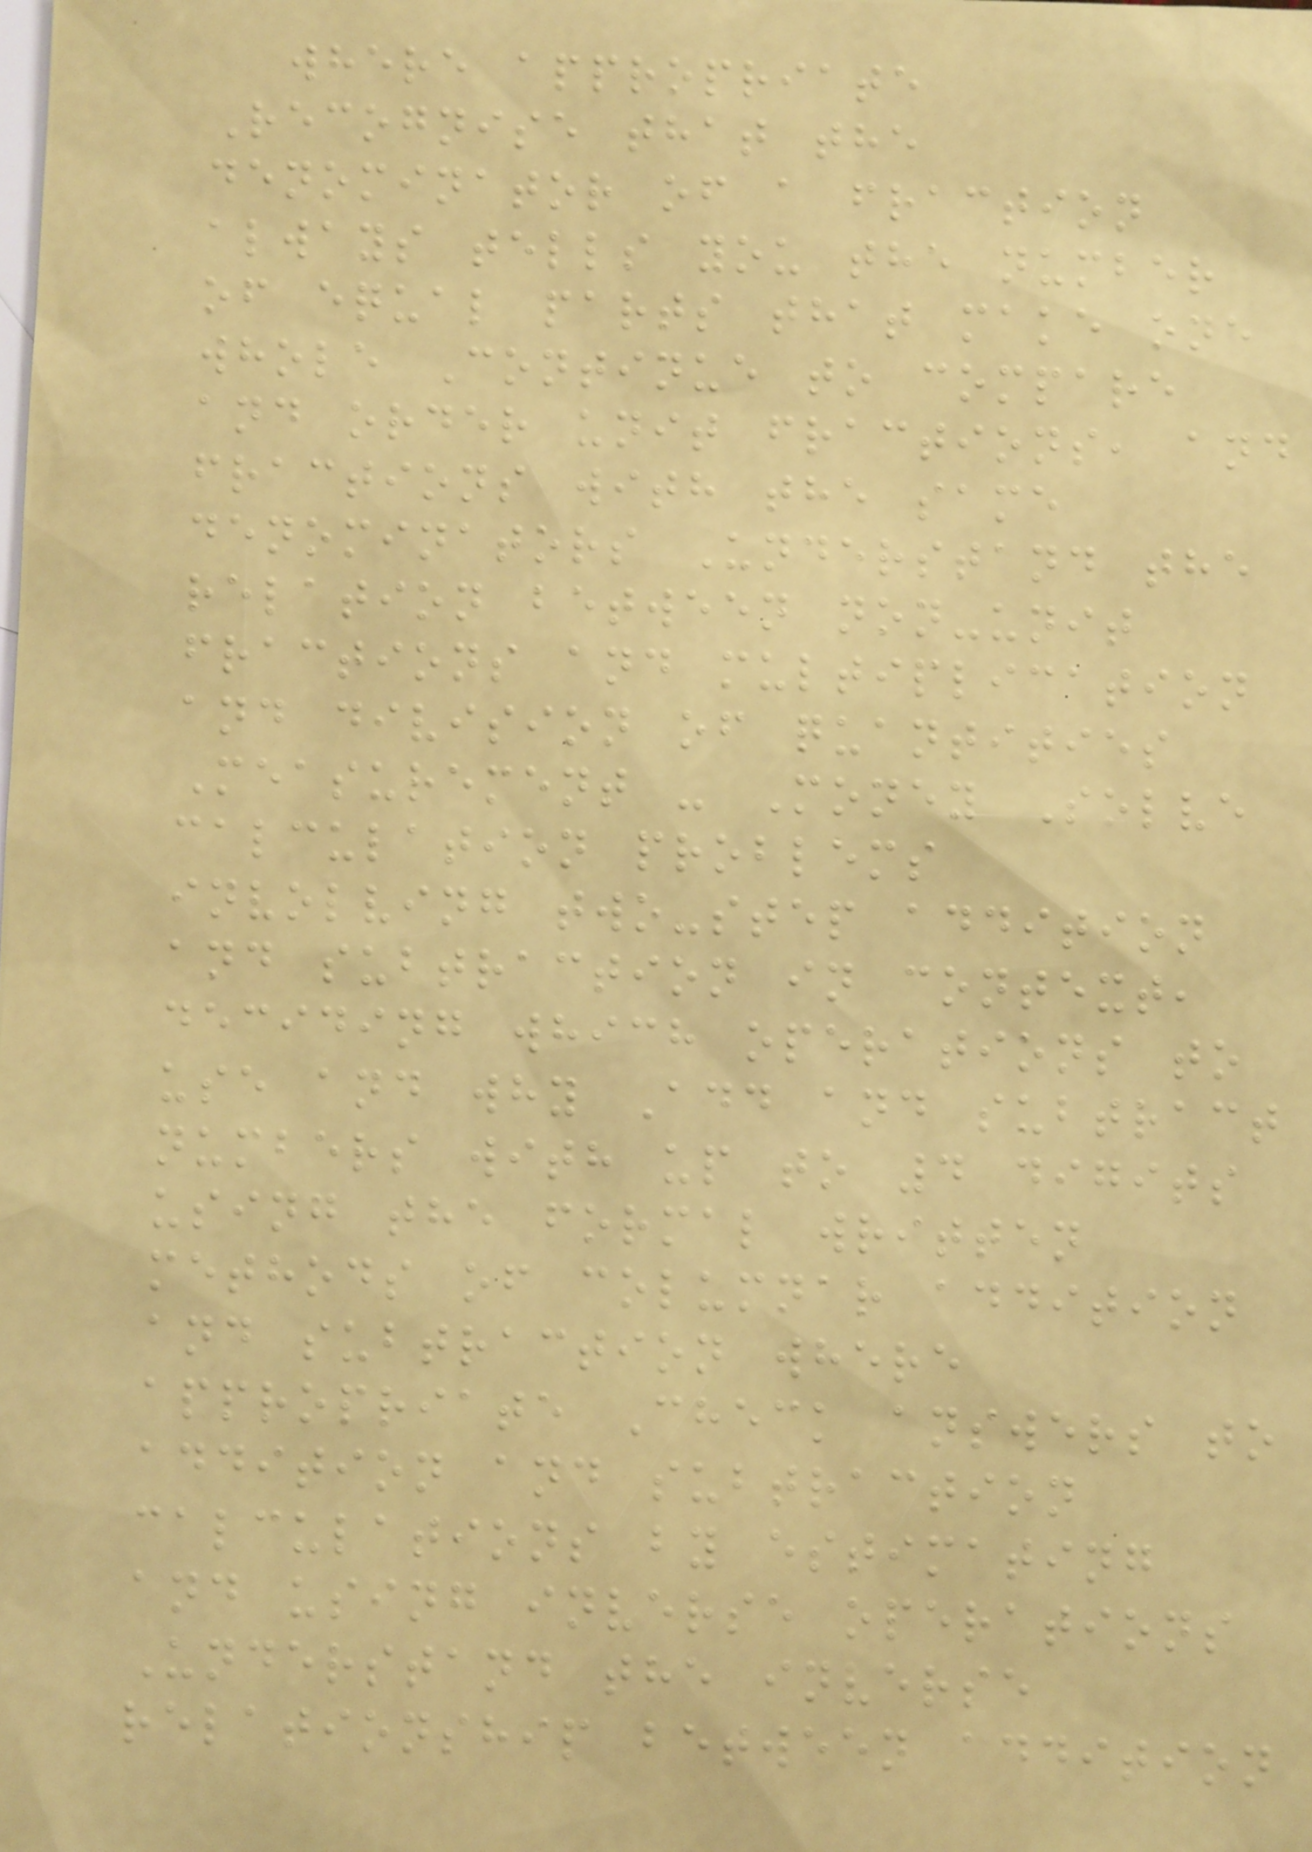where appropriate
Recognise that the
denominator of a fraction
always tells you the number
of equal parts that make one
whole Continue to compare
and order unit fractions, and
fractions with the same
denominators Understand the
relation between non-unit
fractions and multiplication
and division of quantities
Measurement - Money Solve
calculation problems
involving two-step addition
and subtraction in context,
deciding which operations to
use and why Add and subtract
numbers with up to 4 digits
using the formal written
methods of columnar addition
and subtraction where
appropriate Check answers to
addition and subtraction
calculations by estimating
and using inverse operations
Understand the inverse
relationship between addition
